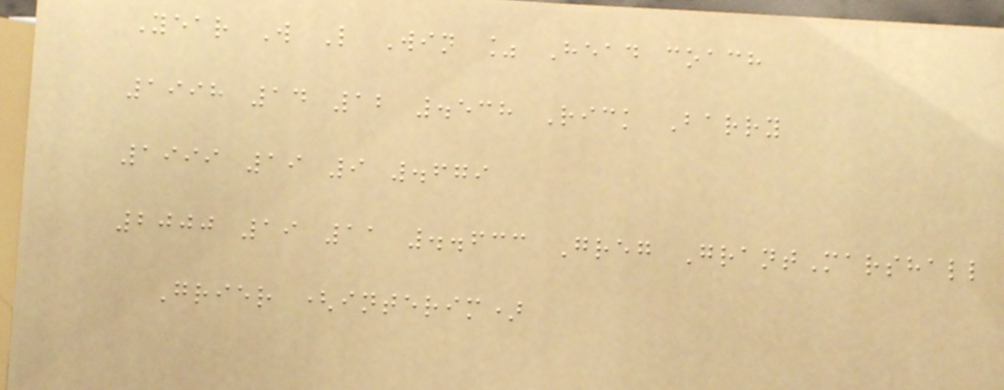Year W L Win % Head coach
1998 14 12 .538 Rick Barry
1999 19 9 .679
2000 19 11 ..633 Greg GrantMarshall
Grier (interim)
